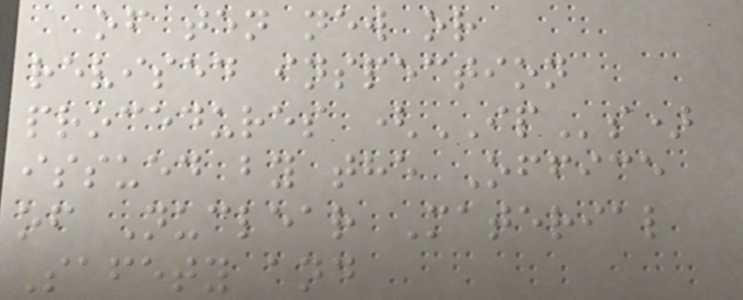of ten new or
revised inspection
procedures (IPs)
issued by the Office
of Nuclear Material
Safety and
